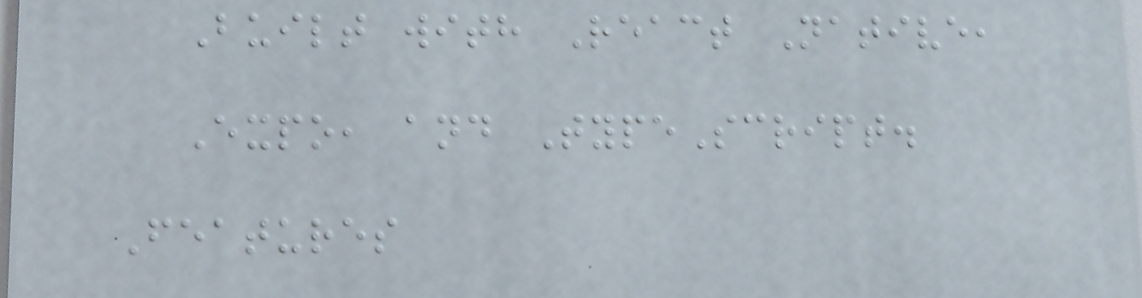Built with React Native,
Expo, and TypeScript.
Features
